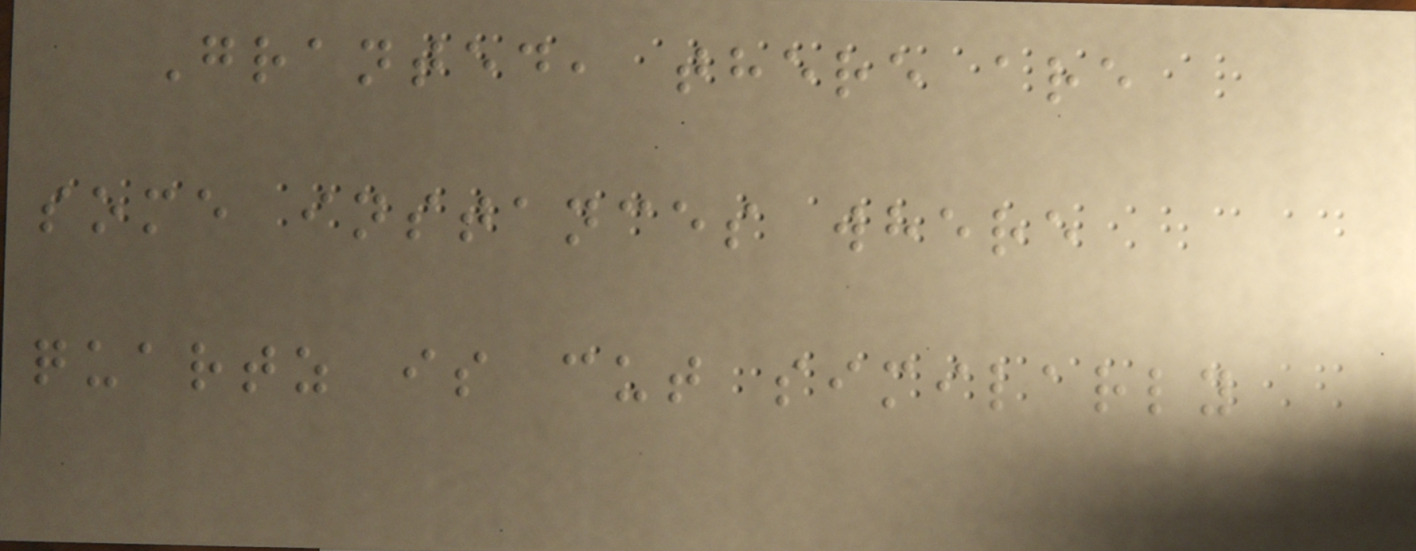Granted, there are
some instances where
quartz is cut similarly
